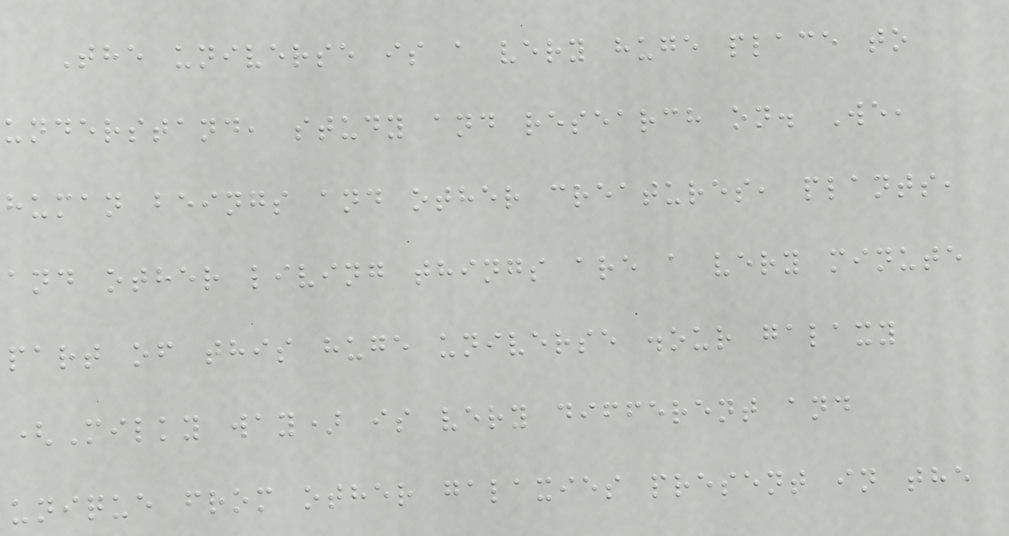The universe is a very huge place to
understand, study and research on. We,
human beings and other creatures, plants,
and other living things are a very minute
part of this huge universe .our galaxy
(Milky way) is very different and
unique from other galaxies present in the
